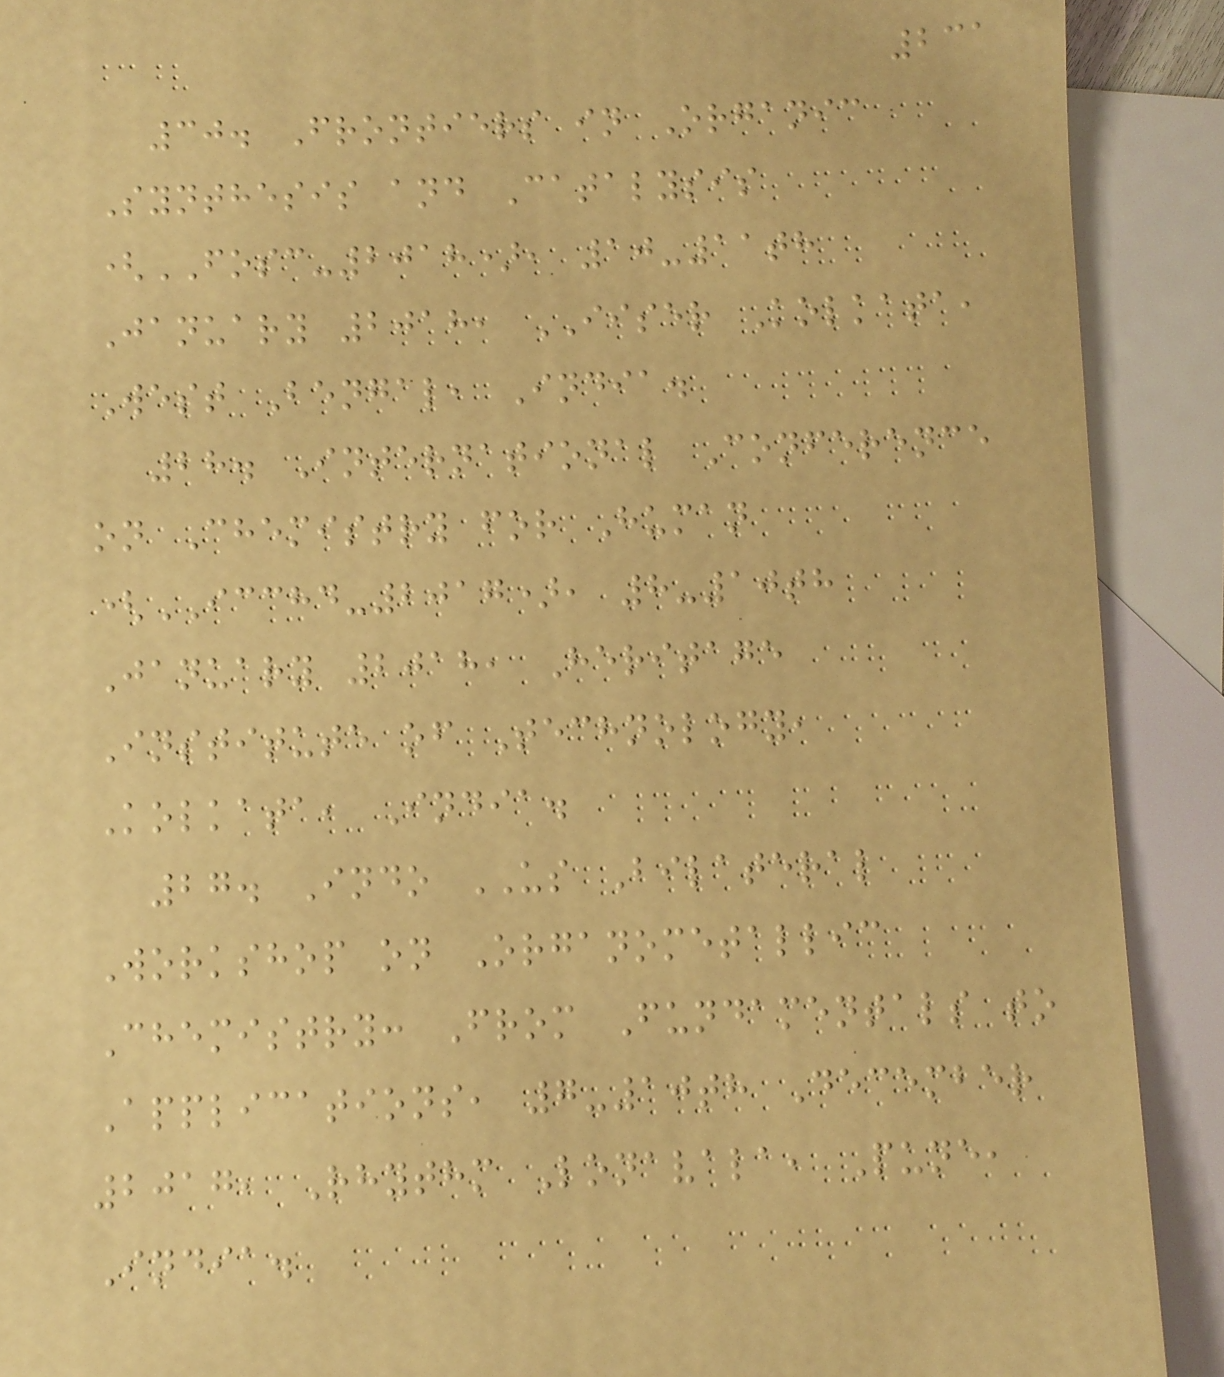231
30. Frontiers in Organic
Synthesis and Catalysis
(FOSC-2018), 10-11th
January 2018, IISER Kolkata,
West Bengal, India.
28. International Conference
on Chemistry for Human
(ICCHD-2017), 8-10th
January 2018, Heritage
Institute of Technology,
Kolkata, India.
27. Indo US Bilateral
Workshop on Organometallic
Chemistry: From Fundamentals to
Applications, 7-10th December
2017, Rhythm Lonavala, Pune,
India.
